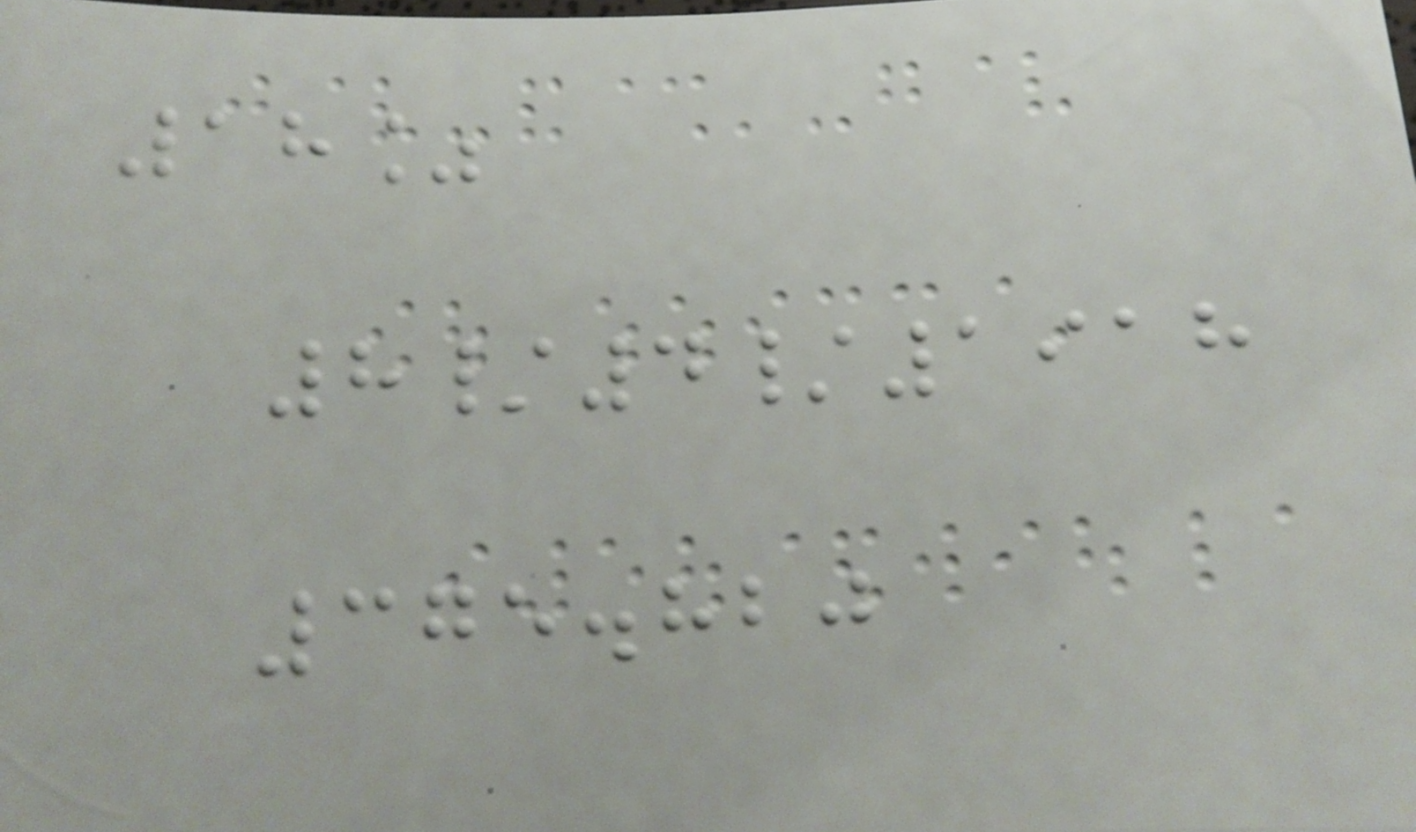18%
8/4/1918
375.820
